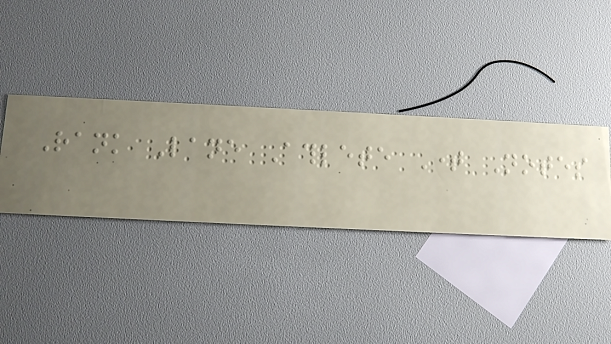Rank Lane Athlete Time Notes
